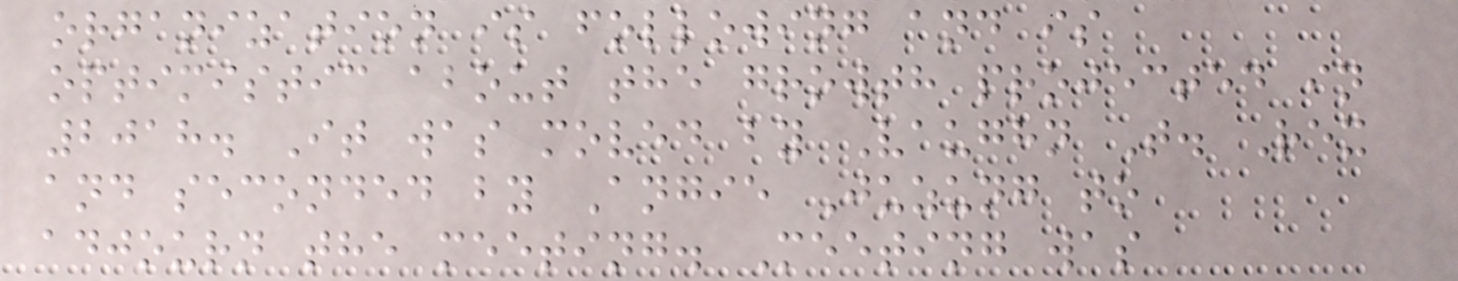organization is following and is
optimistic about the growth projected in
2018. It was moved by Vaughn T. Rex
and seconded by Angie Juzung to
adjourn the meeting. Meeting was
